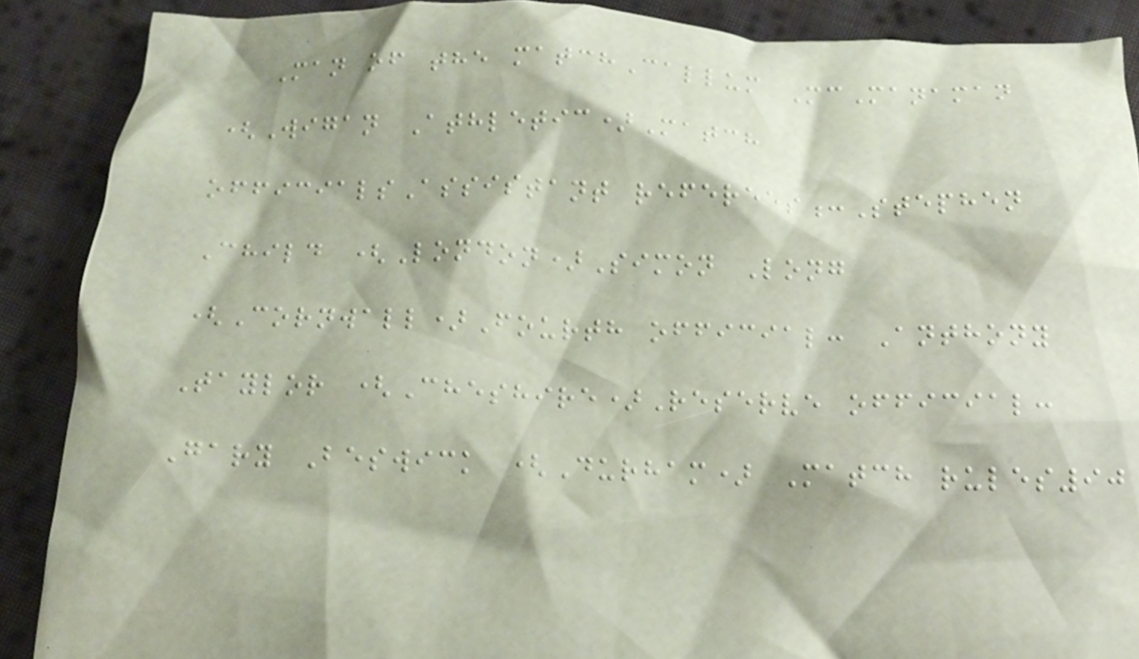Man of the matchCallum McManaman
(Wigan Athletic)Match
officialsAssistant referees:Stephen
Child (London)Simon Long
(Cornwall)Fourth official: Anthony
Taylor (Cheshire)Reserve official:
Gary Beswick (Durham) Match rules90
